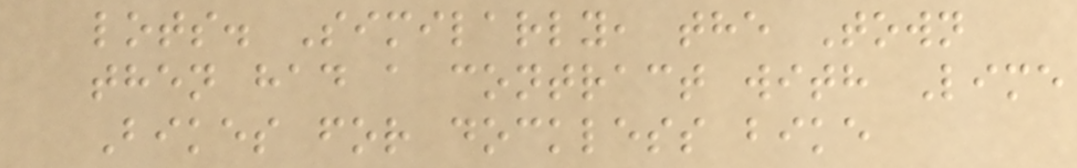lots. Similarly, the Town
then had a contract with Lime
Bikes for dockless bike
